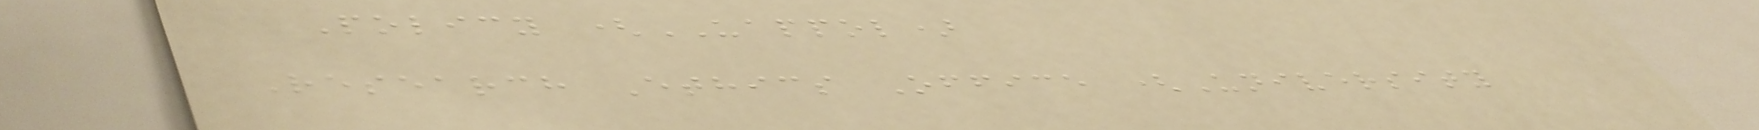Policy (UAPPOL)
Research Ethics Office (University
